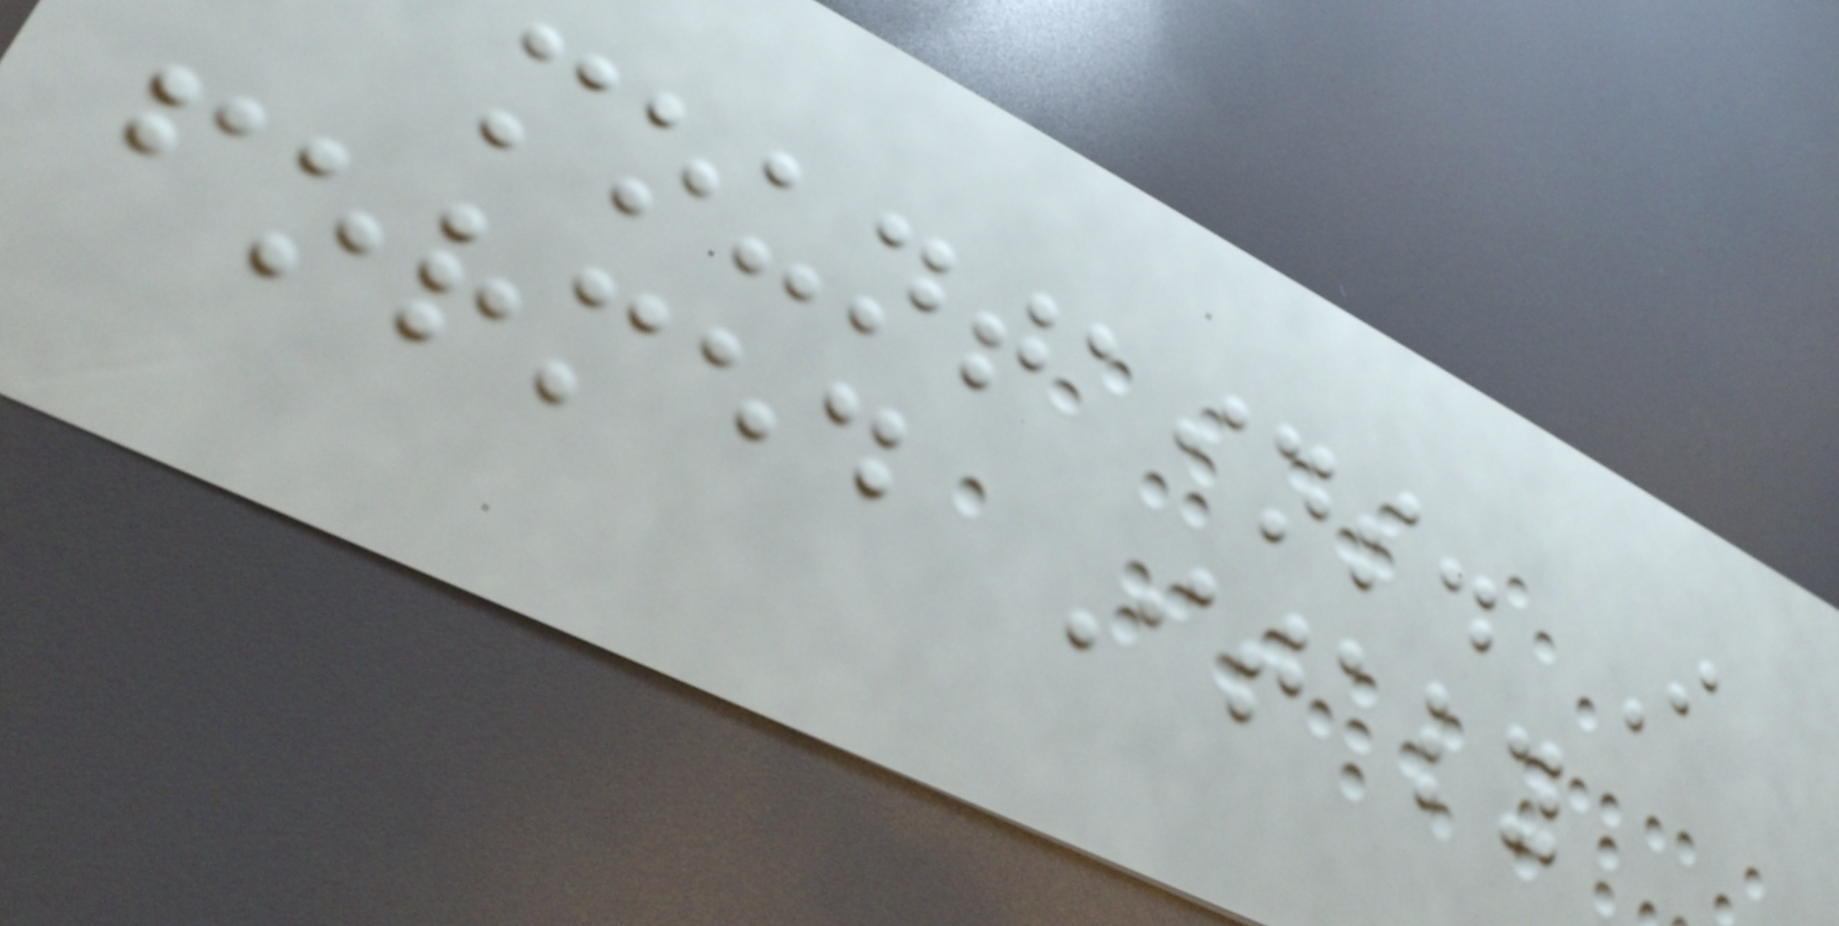mountains. I
formed Italy
